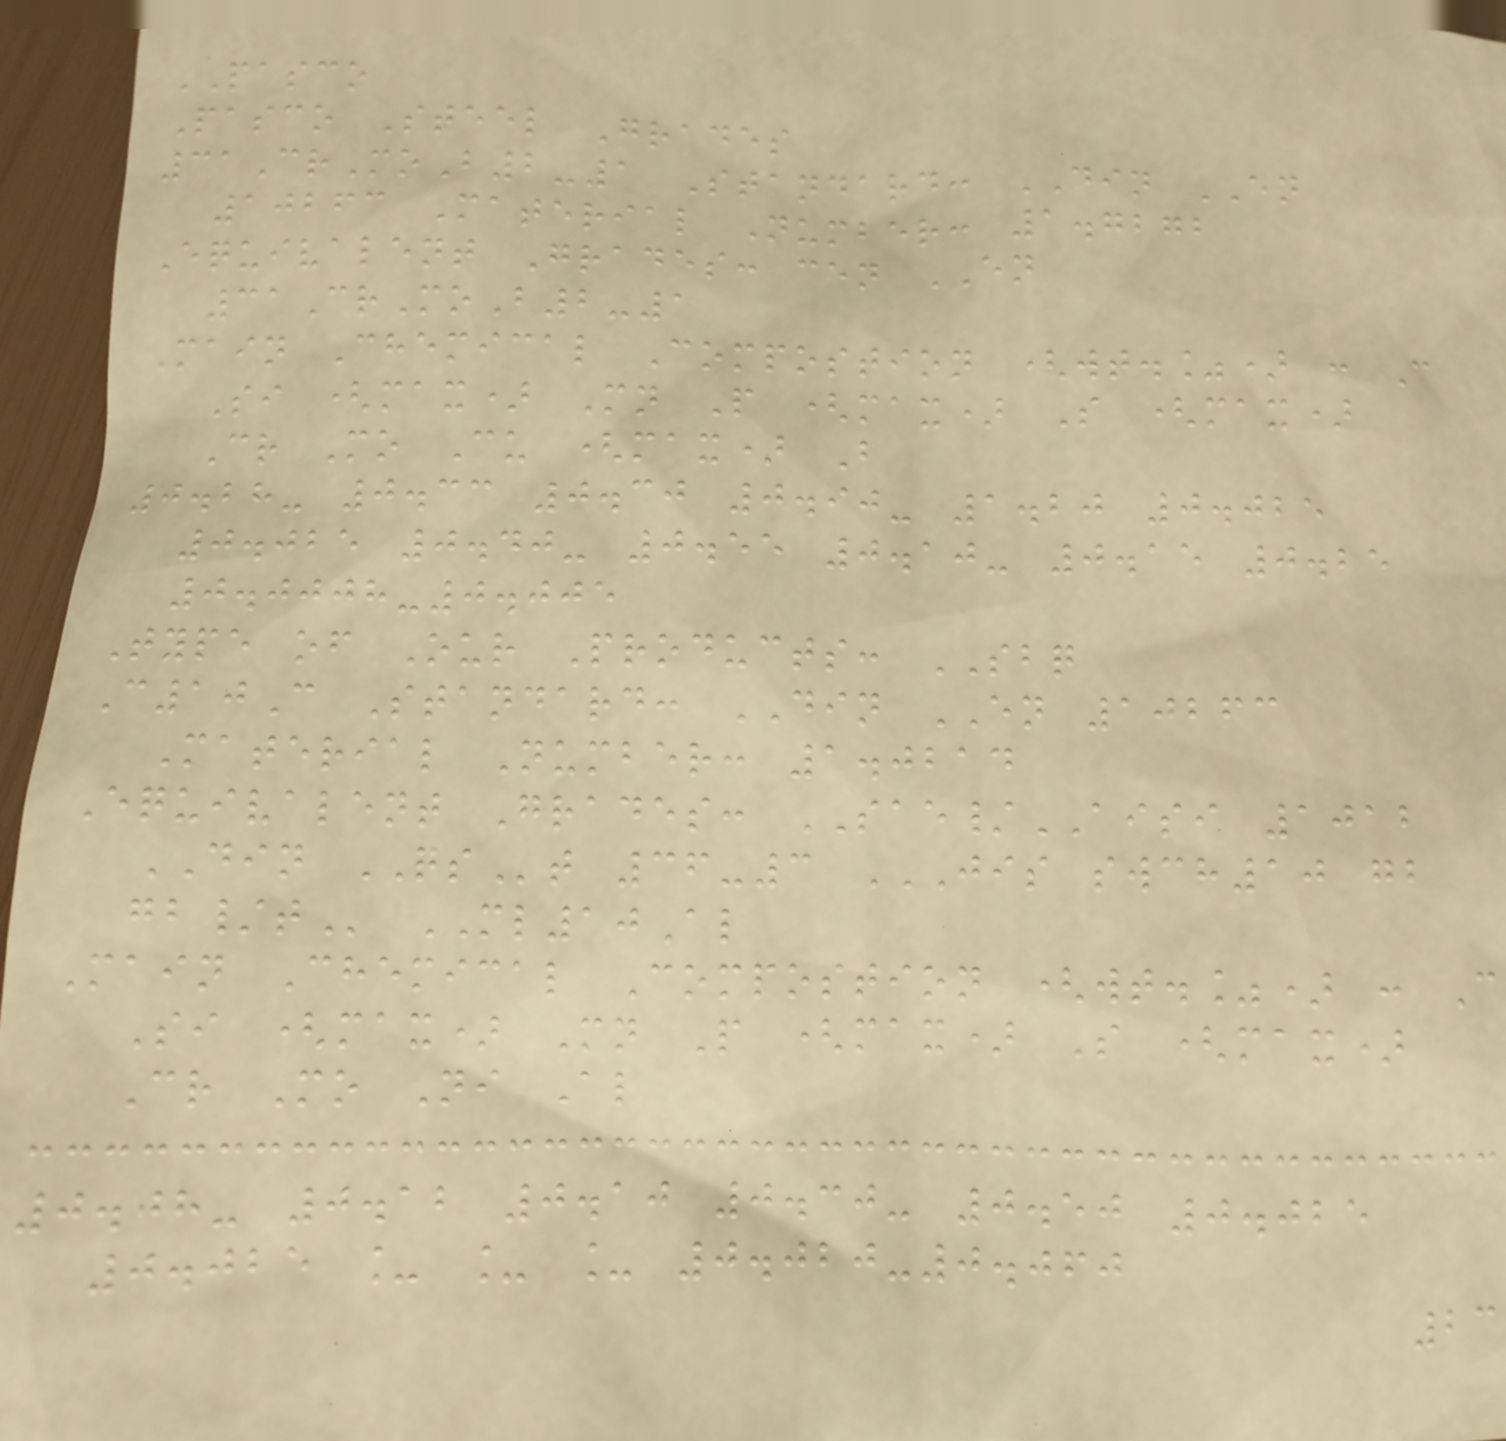PASCO
Pasco Steel Grades
31CrMoB2-1 Standard: DIN EN
10263 Material Number: 1.7272
Equivalent Grades: cen EN
31CrMoB2-1
Main Chemical Compostion (wt.%) : C
Si (max) Mn P (max) S (max)
Cr Mo Cu (max) B
0.28- 0.33 0.30 0.90- 1.20 0.025
0.025 0.40- 0.55 0.10- 0.15 0.25
0.0008-0.005
Type of Our Products: SBQ
C10C Standard: DIN EN 10263
Material Number: 1.0214
Equivalent Grades: SAE/AISI 1012
DIN QSt 36-3 JIS SWCH10 GB
GB/T ML10Al
Main Chemical Compostion (wt.%) : C
Si (max) Mn P (max) S (max)
Cr Mo Ni Al
0.08- 0.12 0.10 0.30- 0.50 0.025
0.025 _ _ _ 0.020-0.060
23
